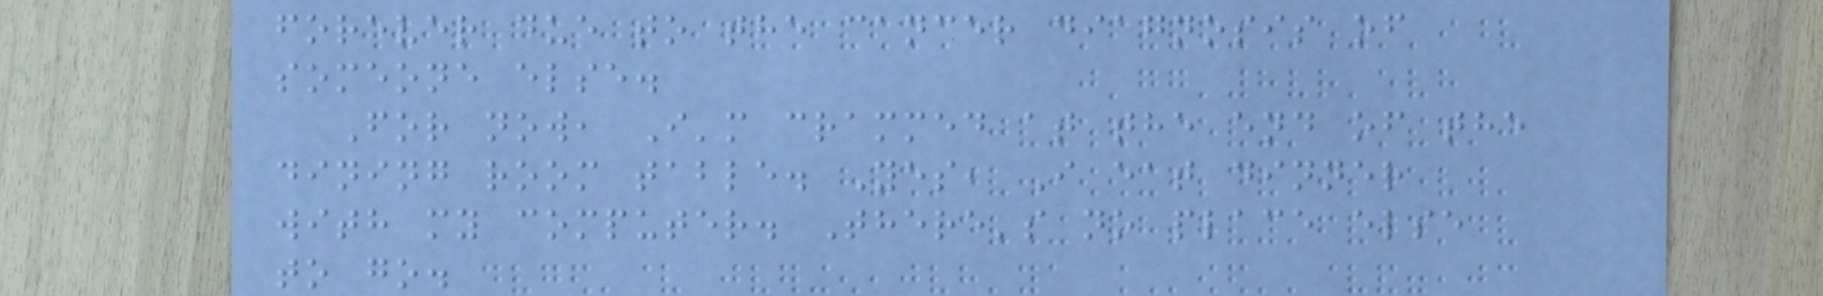forever due to the cancer diagnosis of
someone else.
For now, I'm crammed at the end of the
dining room table. Yes, I eat dinner
with my computer. There's no place else
to go.
